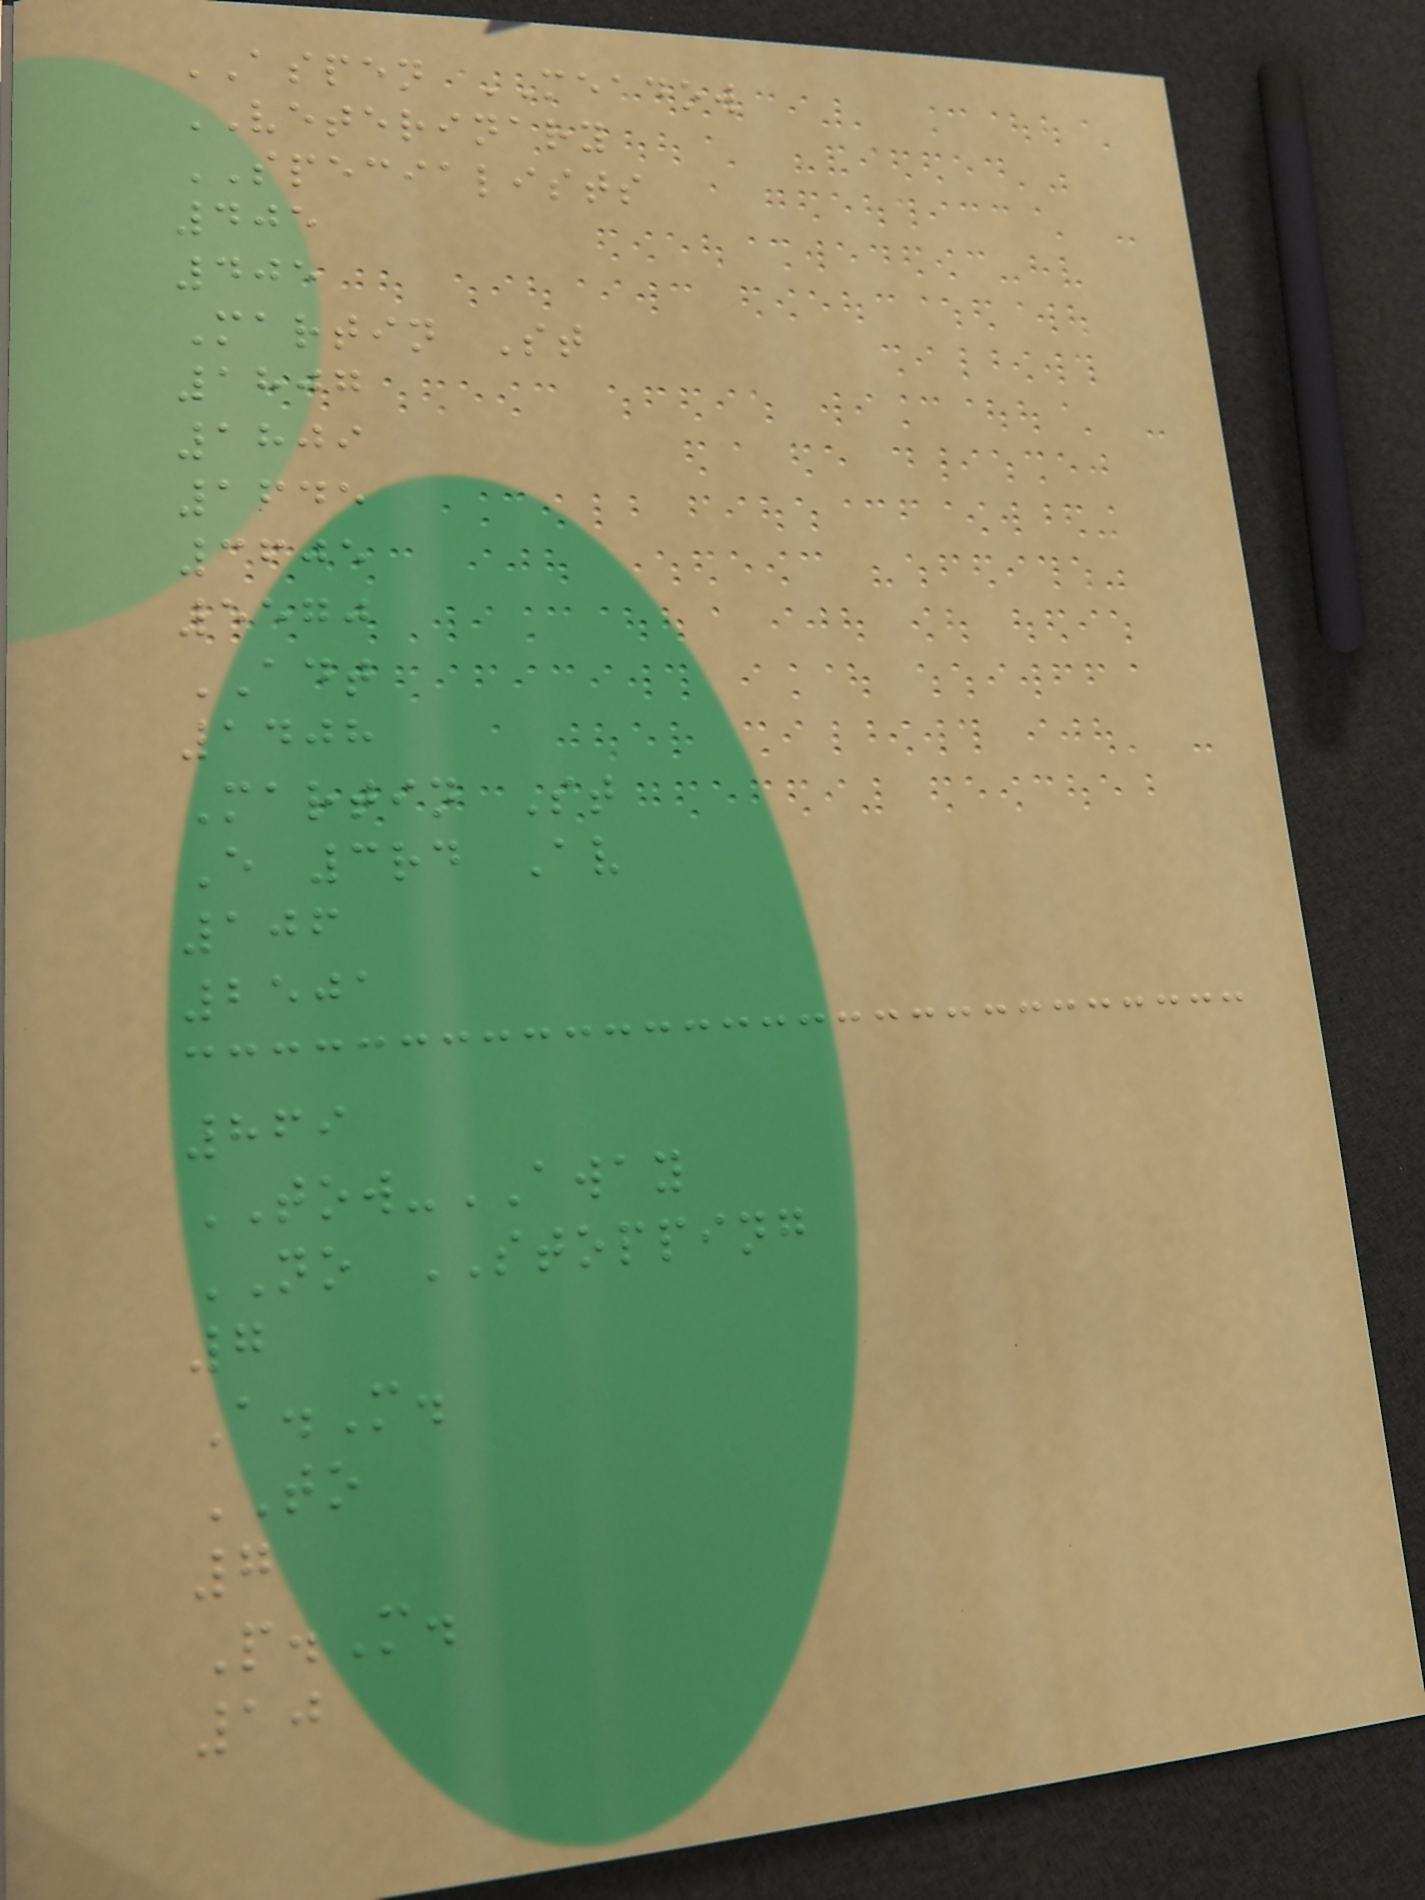ASPEN MEADOW
VETERINARY
SPECIALISTS
405
405
Martin St
1807
1809
1645
3605
5570
ADT
1408
Martin St
E 3rd Av
106
2501
869
TOW-AWAY
NO STOPPING
7
A.M.
TO
7
P.M.
10
